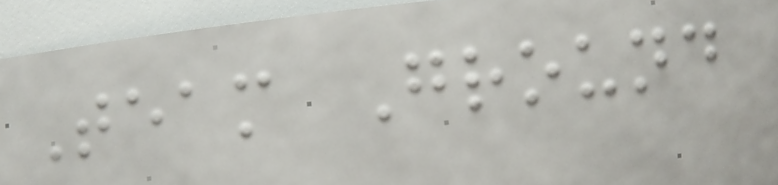Team Ground
